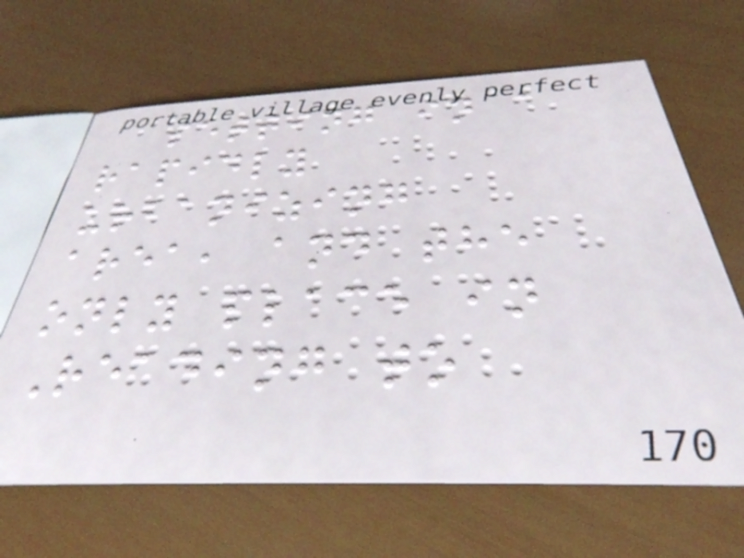setting in a
rapidly
urbanizing
area, and the
only place in
Reading to
